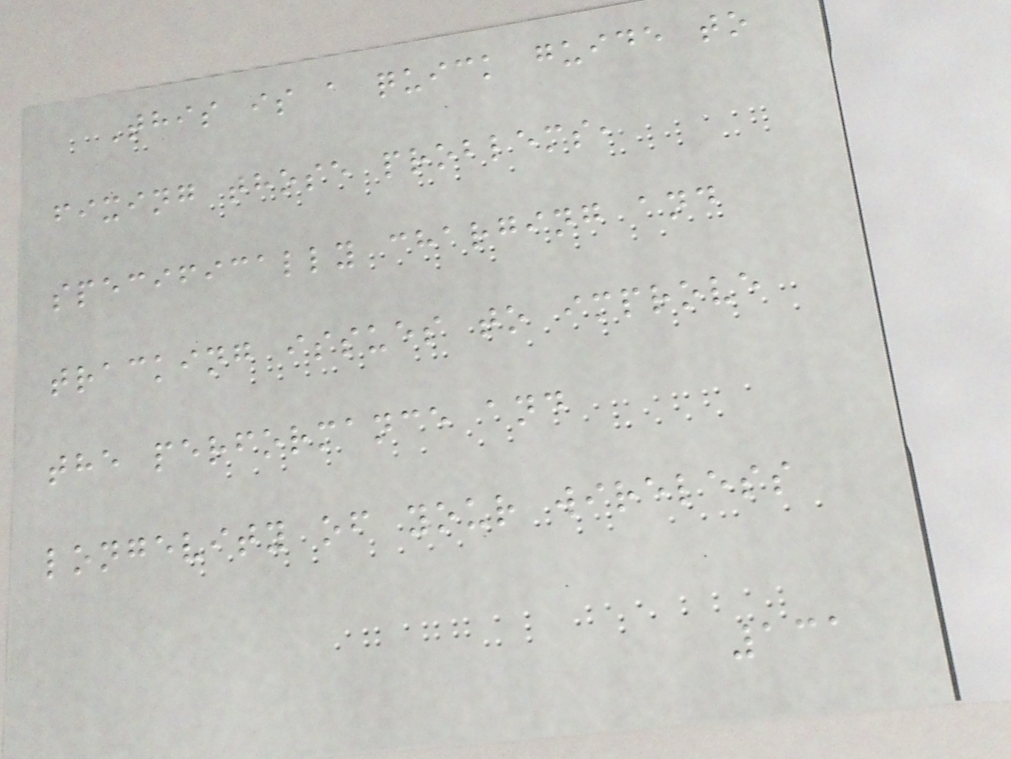This is a quick guide to
fixing those problems,
specifically charging and
tracking issues to improve
the performance and
longevity of your wireless
131
